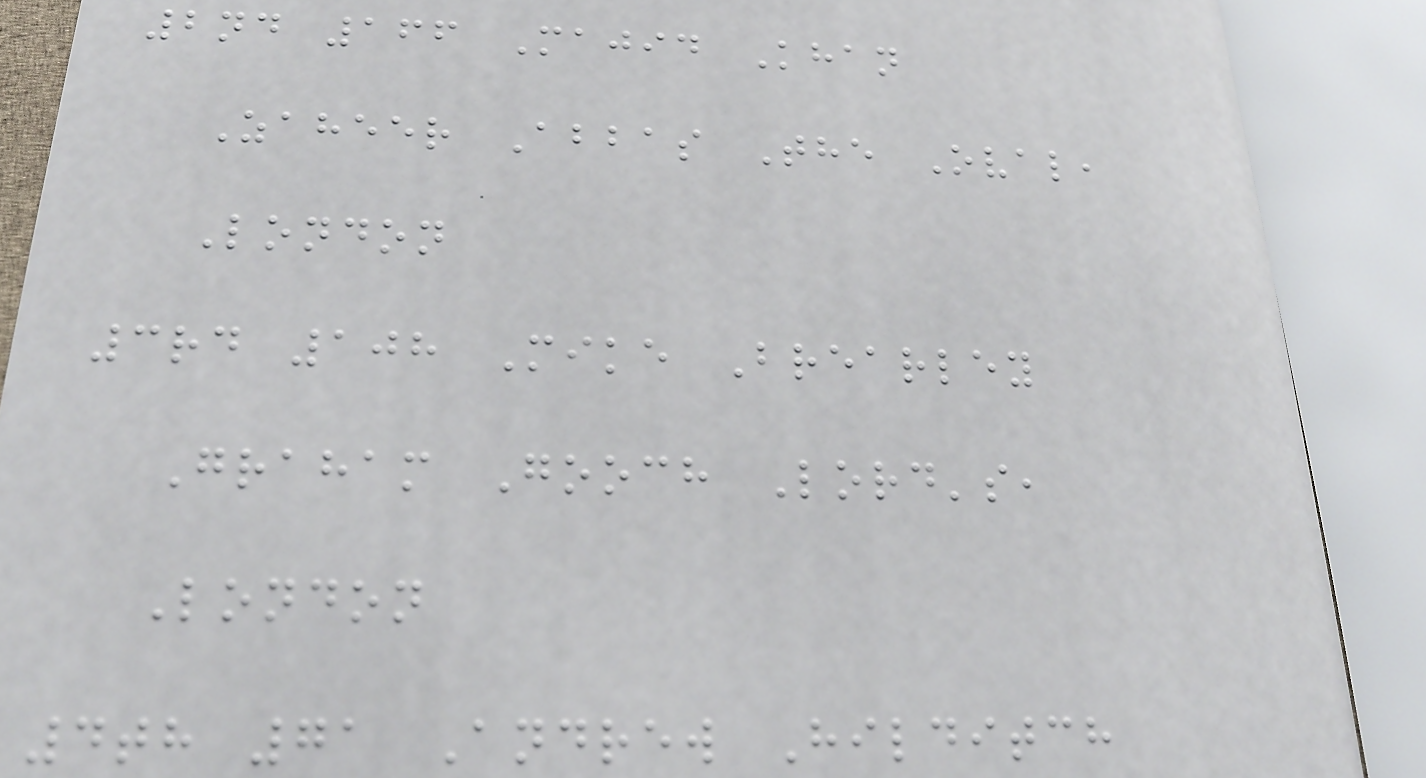2nd 166 Majid Khan
Zaheer Abbas The Oval,
London
3rd 108 Mike Brearley
Graham Gooch Lord's,
London
4th 71 Andrew Hilditch
